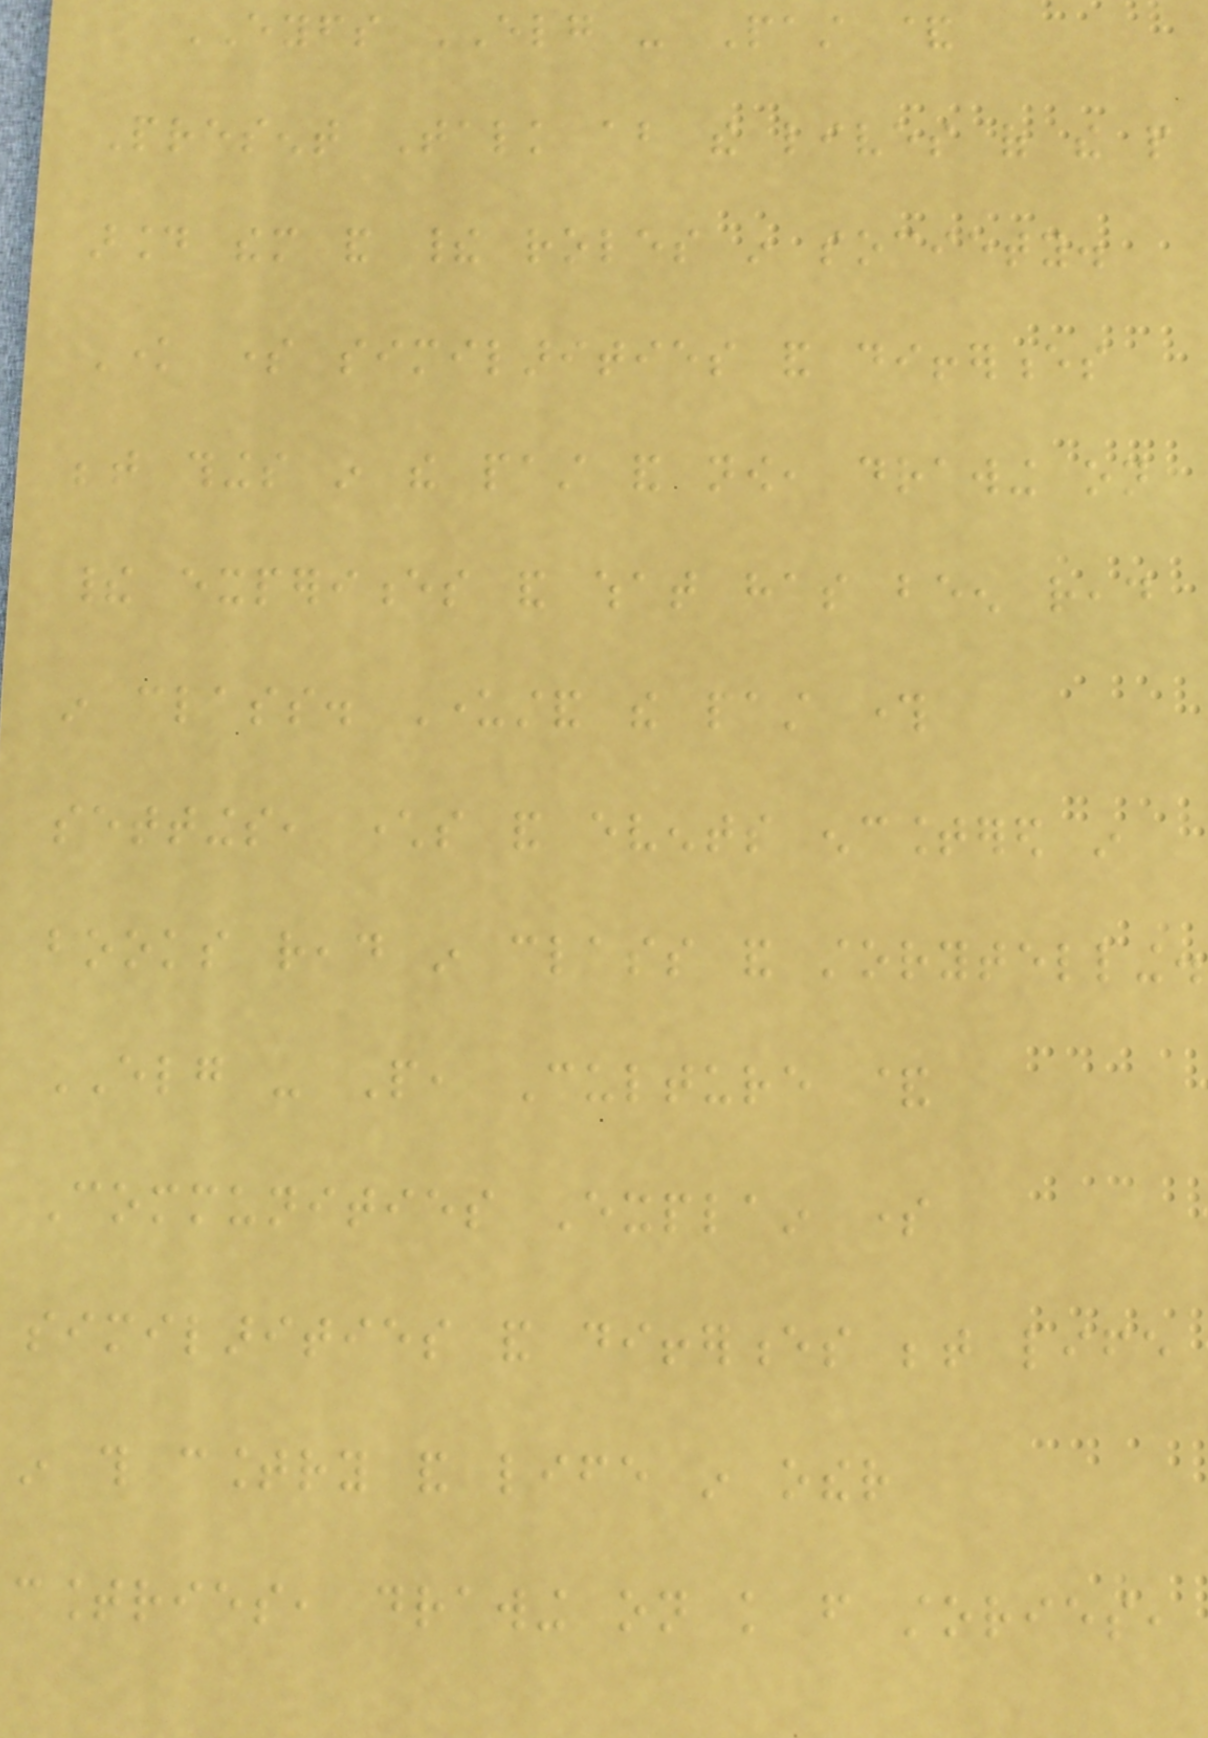EYFS ELG - Past &
Present Talk about the lives of the people
around them and their roles in society.
Know some similarities and differences
between things in the past and now, drawing on
their experiences and what has been read
in class. Understand the past through
settings, characters and events encountered in
books read in class and storytelling.
ELG - People, Culture &
Communities Explain some
similarities and differences between life
in this country and life in other
countries, drawing on knowledge from stories,
